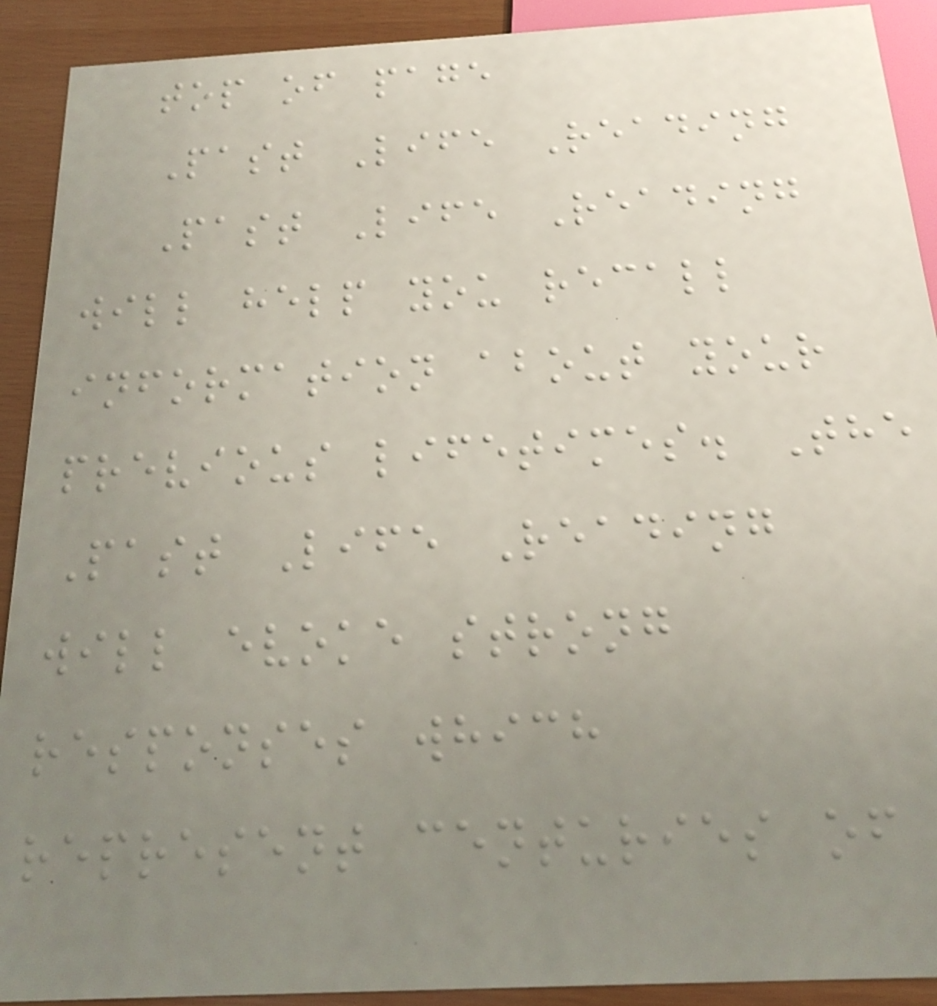top of page
Past Life Reading
Past Life Reading
will help you recall
information about your
previous lifetimes. The
Past Life Reading
will evoke strong
responses which
represent centuries of
